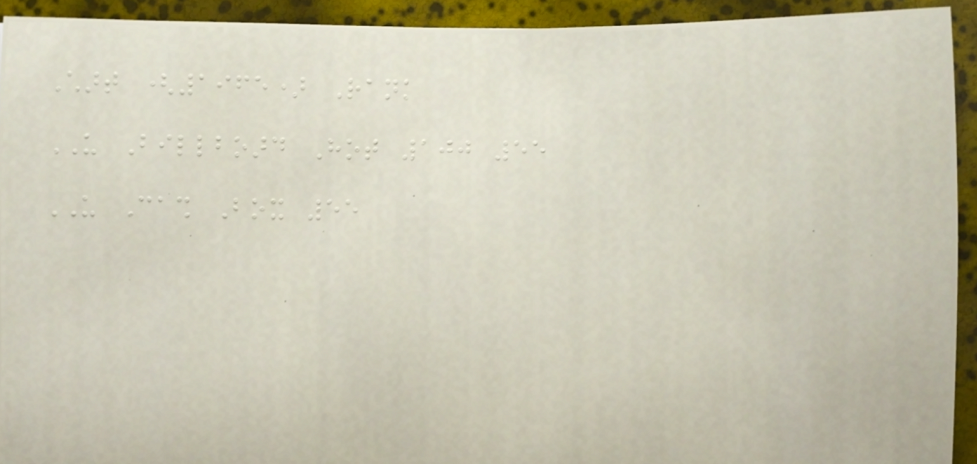Chart (1965) Rank
US Billboard Hot 100 55
US Cash Box 55
